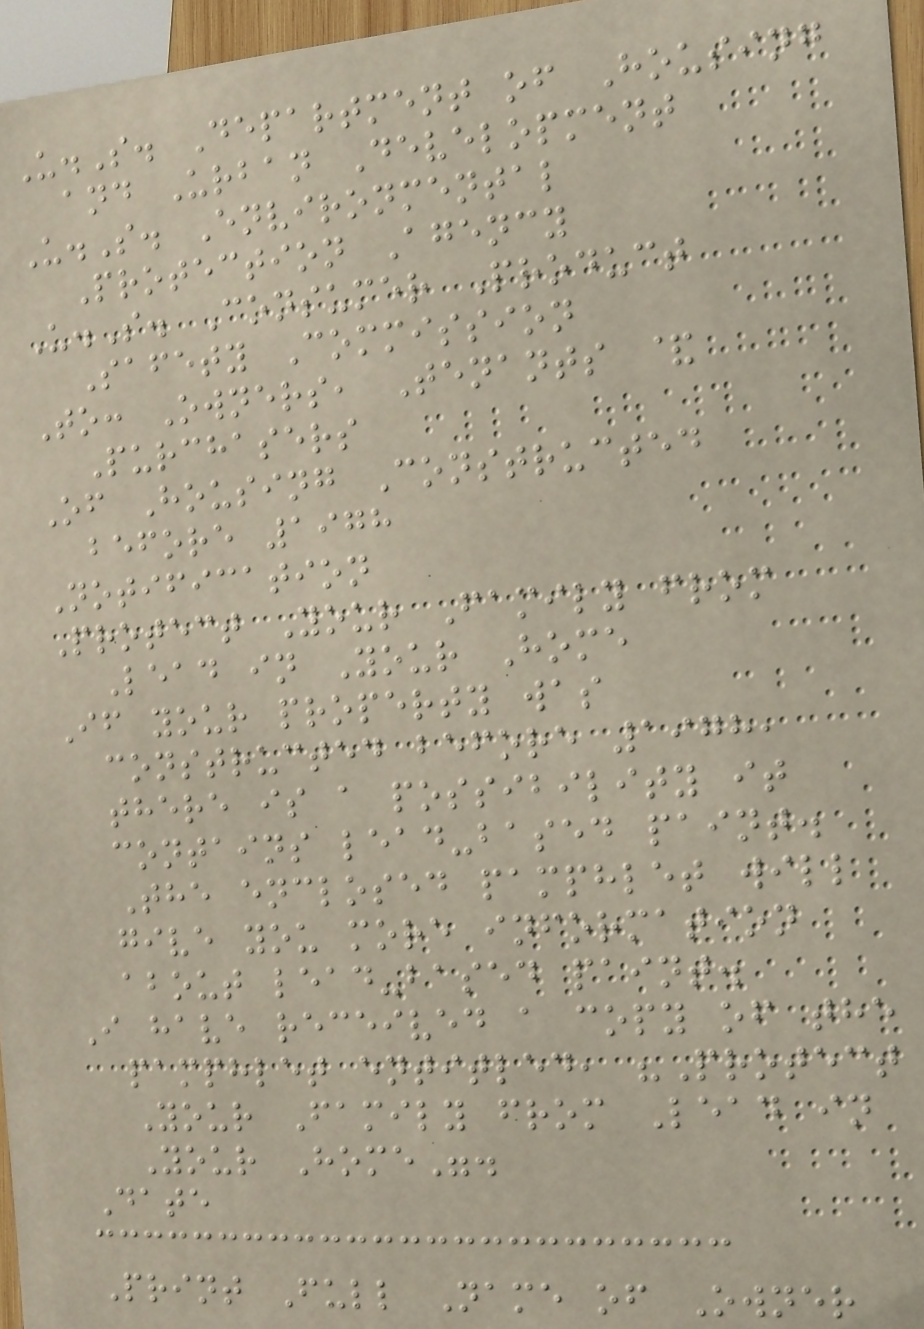U.S. Department of Housing
and Urban Development
U.S. Environmental
Protection Agency
U.S. Consumer Product
Safety Commission
To: Owners, Tenants &
Purchasers
Of Housing Constructed
before 1978
Notification
Protect Your Family from
Lead in Your Home
If your property was
constructed before 1978,
there is a possibility it
contains lead-based paint.
The enclosed pamphlet will
give you more information
about lead-based paint.
I have received a copy of the
pamphlet entitled, "Protect
Your Family from Lead in
Your Home".
Date
Print Full Name of Owner
